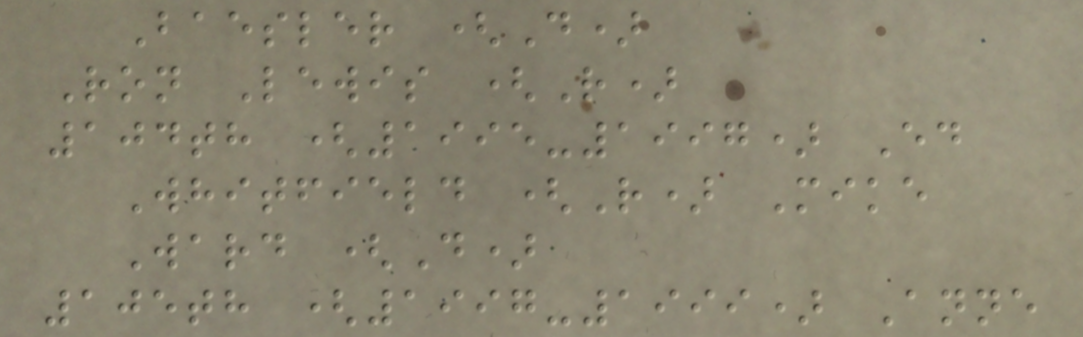Baesler (D)
Ron Lewis (R)
104th (1995-1997) Ed
Whitfield (R) Mike
Ward (D)
105th (1997-1999) Anne
